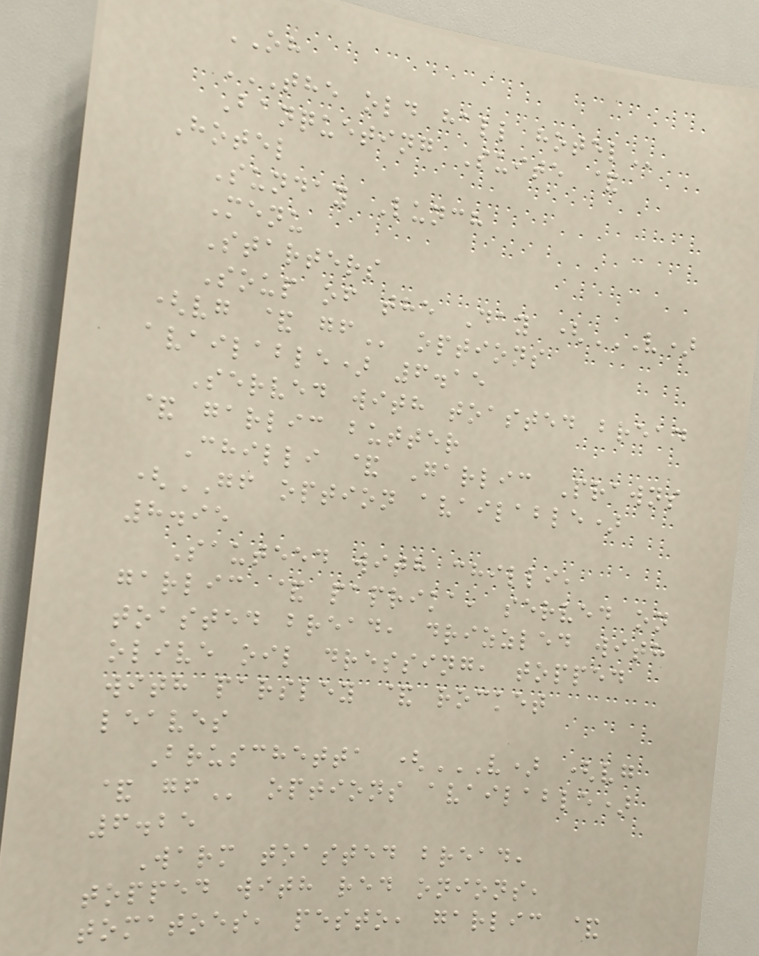OH
THE OLD HALL HOTEL
Banqueting Suite &
Hotel
Sunday Lunch
Menu
Starters
Soup of the Day (V)
(VG & GF options
available) 6.15
Served with toasted bread
& garlic butter
Chilli & Garlic Prawns
(GF option available)
8.95
Sauteed with chilli,
garlic & paprika, served on
toasted bread, drizzled with
olive oil dressing, topped
with parsley & rocket
leaves
Bruschetta (V) (VG
& GF options available)
6.25
Warm toasted bread,
topped with red onions,
tomatoes, pesto, garlic &
